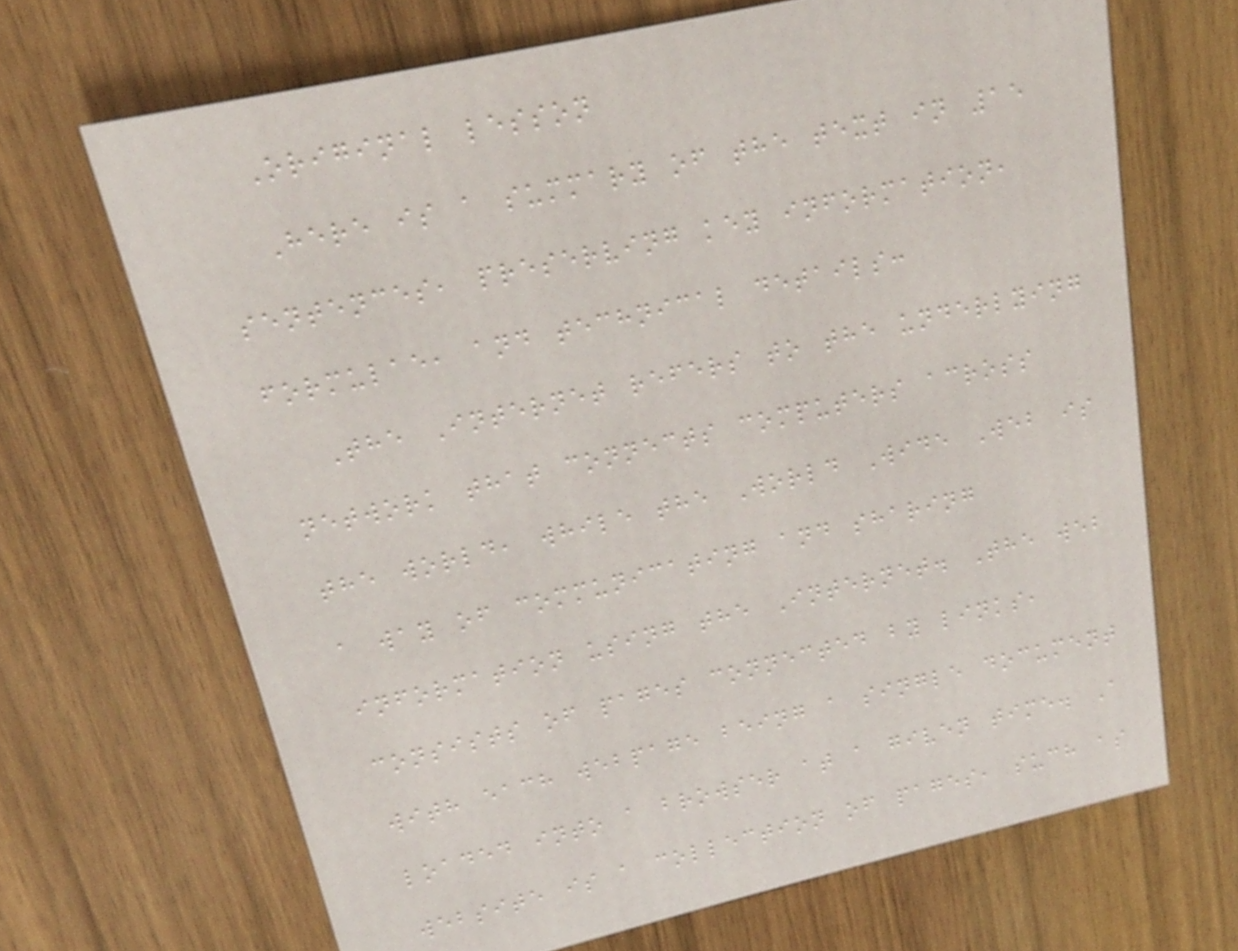Original lesson
Here is a summary of the text in 15
sentences, preserving key information,
formulae, and technical details:
The Internet refers to the underlying
network that connects computers across
the world, while the World Wide Web is
a way of communicating and sharing
information using the Internet. The web
consists of pages connected by links,
with each webpage being a single document
loaded into a browser at a given time. A
website is a collection of pages, such as
